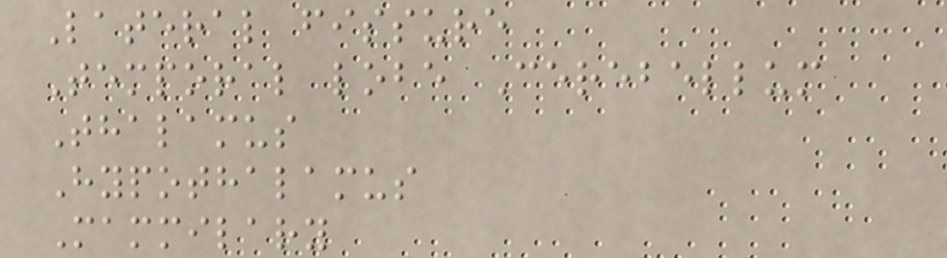Lateral fissure
Temporal lobe Cerebellum
Thalamus
Hypothalamus
Mammilary
